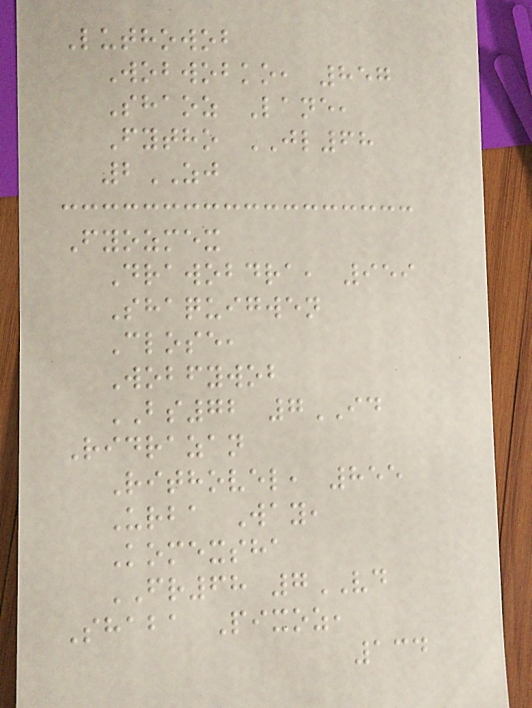Luthowob
Wobwobko, 857
Shaoz Lane,
Fytho JL68
2ZJ
Fyozmex
Drawobdra, 959
Shaquigwen
Close,
Wobfywob
BS72 7ID
Ridrazan
Rithovel, 855
Urba Way,
Komexsha
FR68 7VD
Shaba Pixoz,
134
